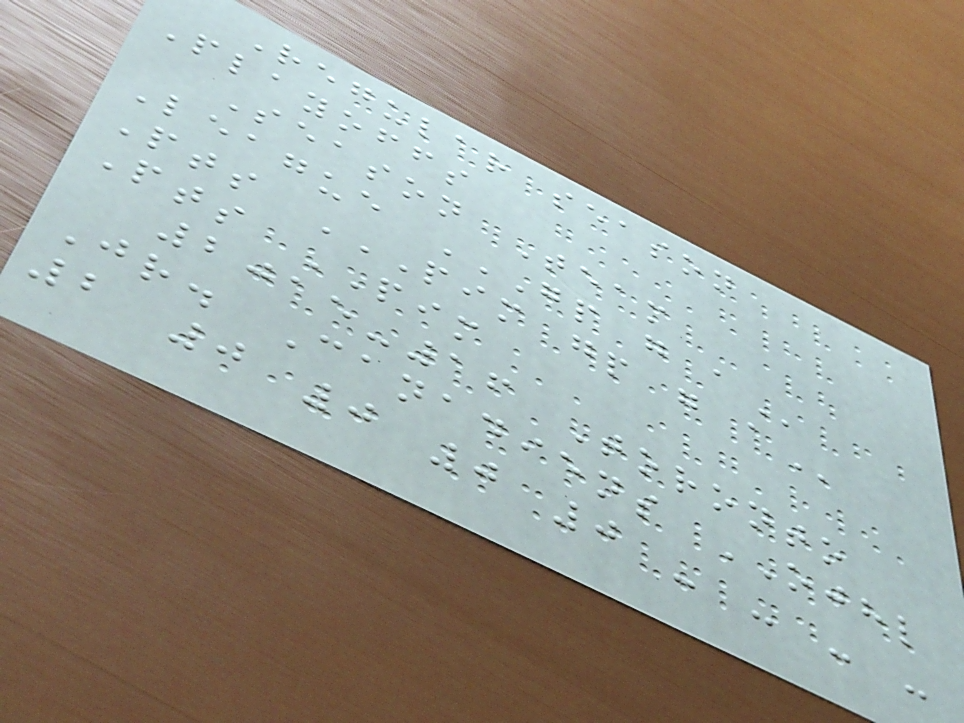Regular season
Playoffs
Season Team
League GP G A
Pts PIM GP G A
Pts PIM
2015-16 Toronto
Jr. Canadiens OJHL
2 0 0 0 0 - - - -
